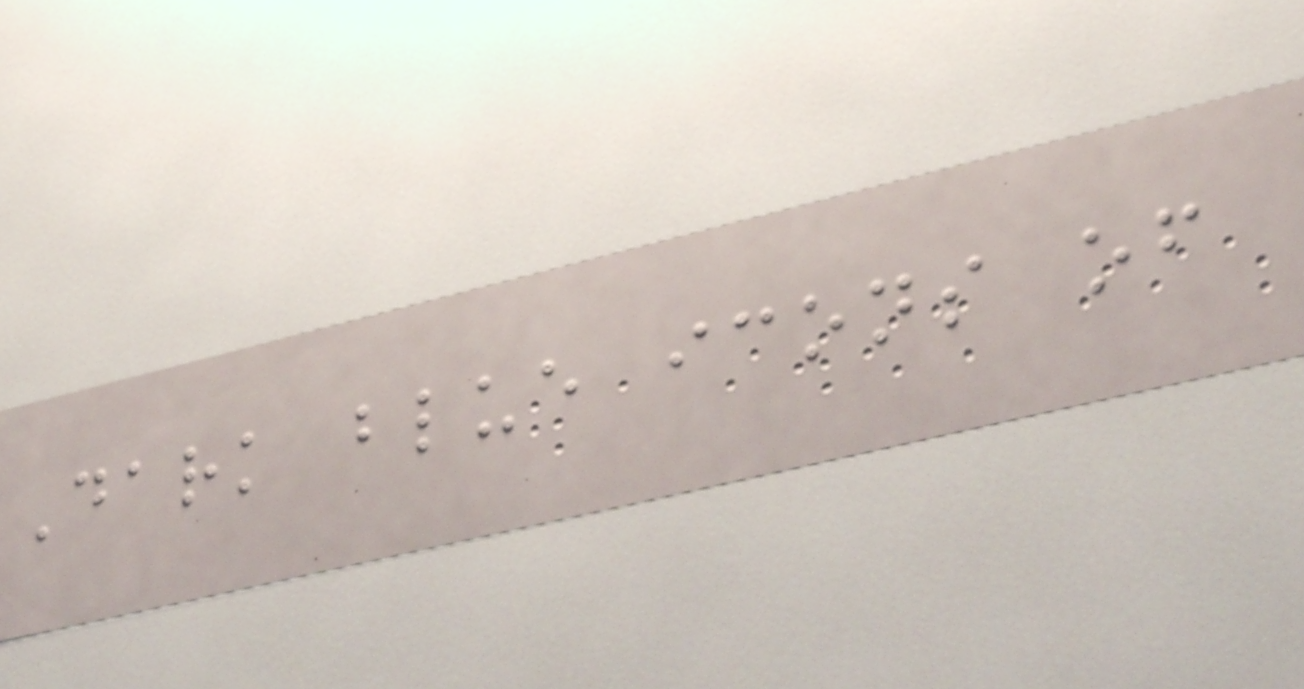Dark blue icons of
